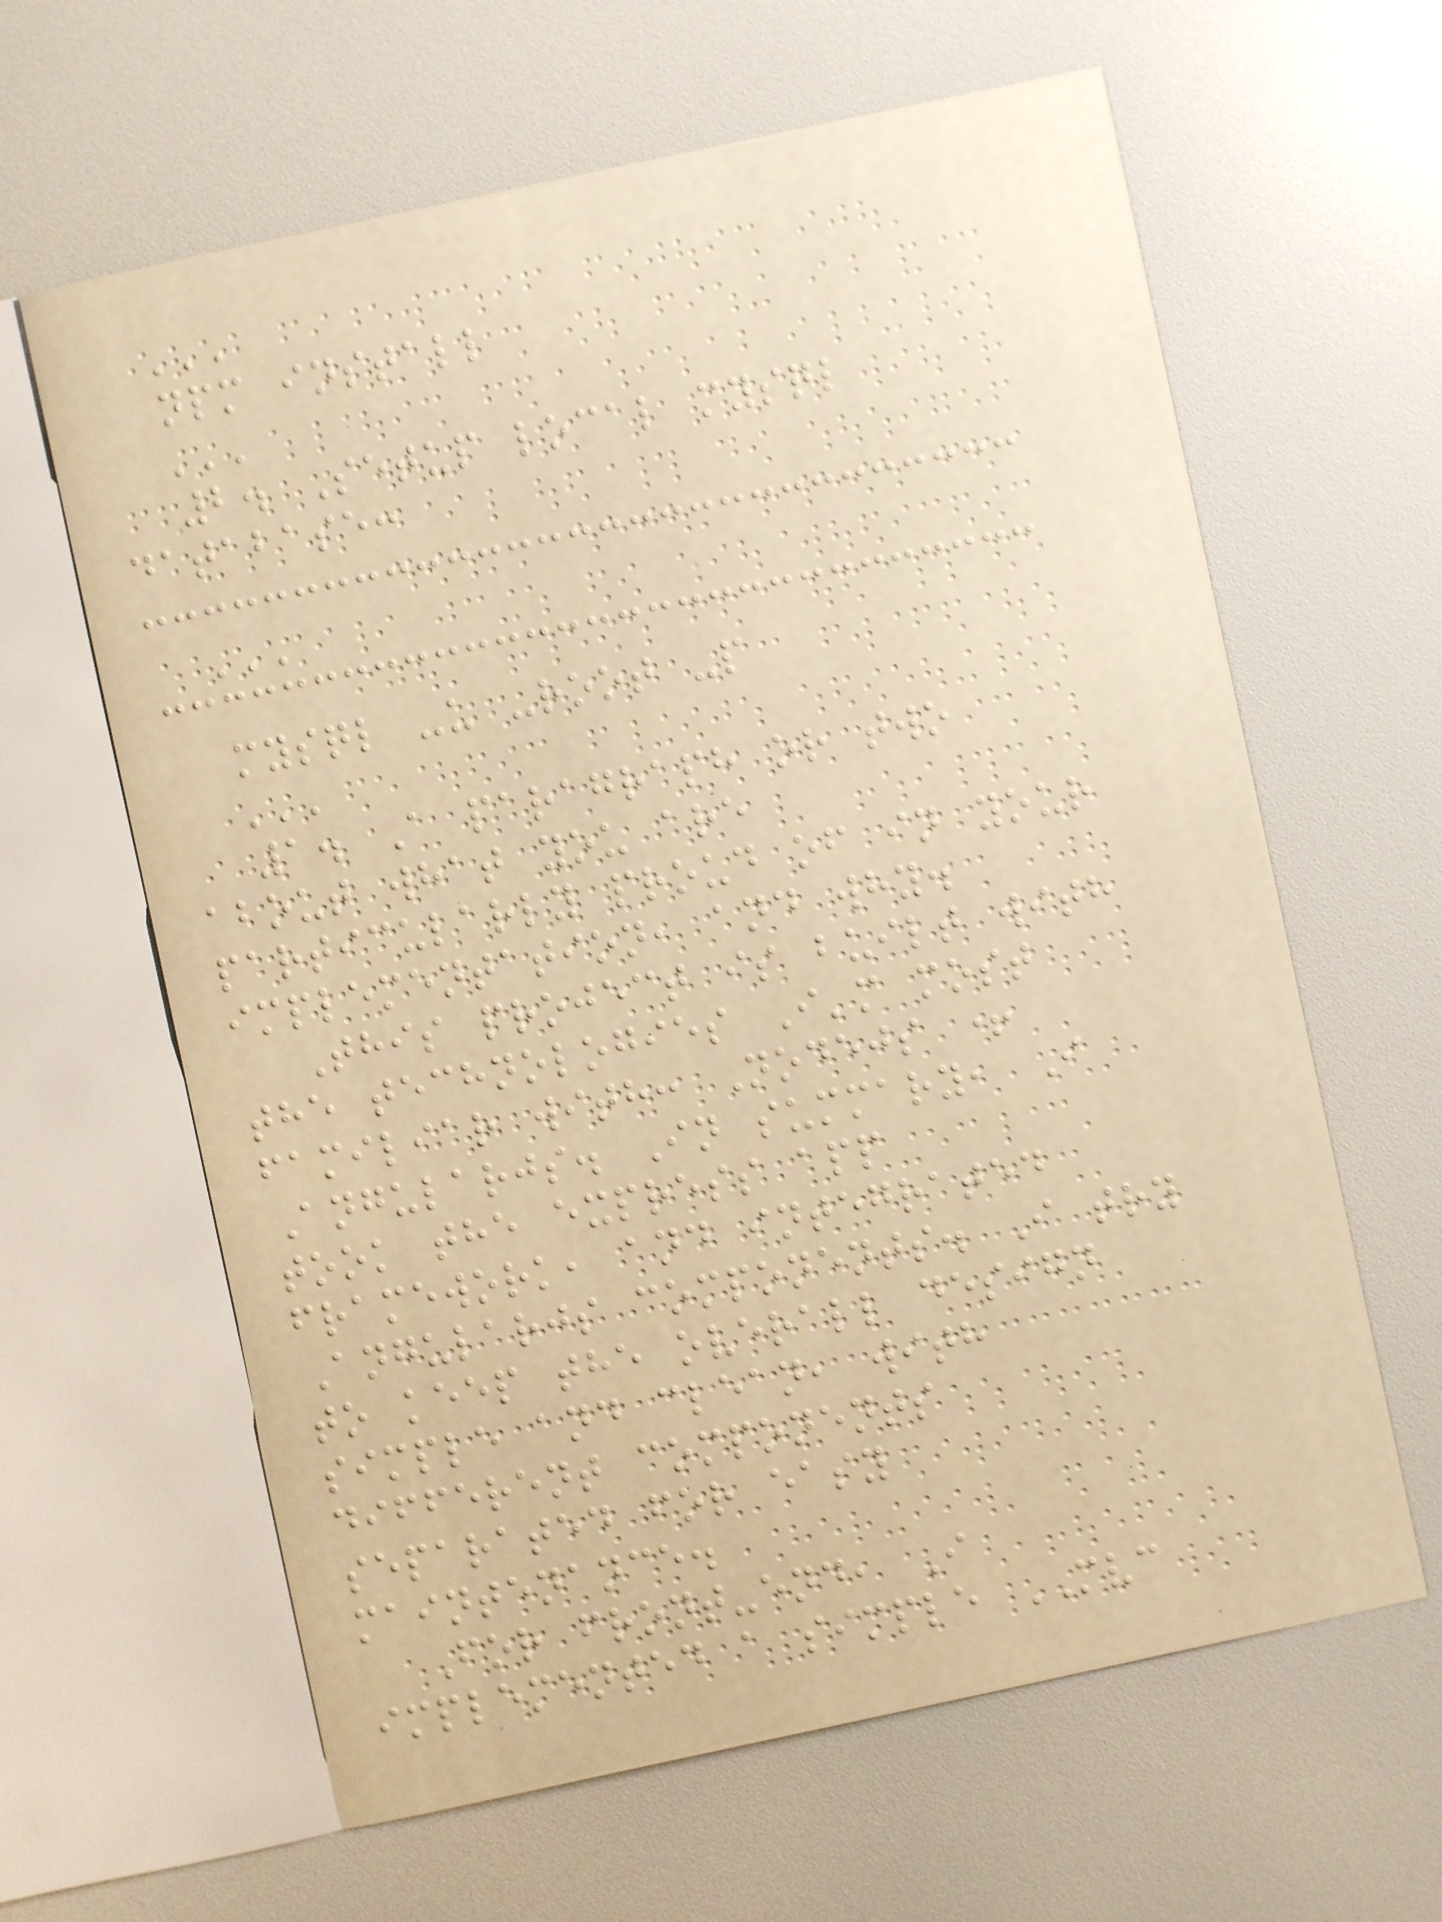'''
npm install
'''
2. Setup local mysql
database:
'''
mysql -u -root -p
'''
1. A paragraph or two
about what you are
particularly proud of in your
implementation, and why.
This project is built with
the technologies I'm most
familiar with: Nodejs +
Angularjs. In summary, I
took the express app
framework, and integrated
Angularjs components. I try
to keep the overall design
simple and clean, with
different components
separated for easy
maintenance.
For front-end, I
implemented a simple MVC
